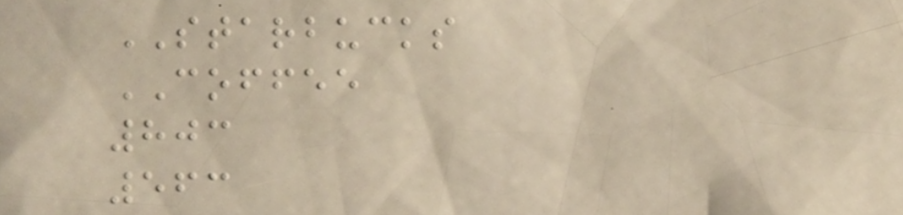STARBUCKS
COFFEE
803
563
